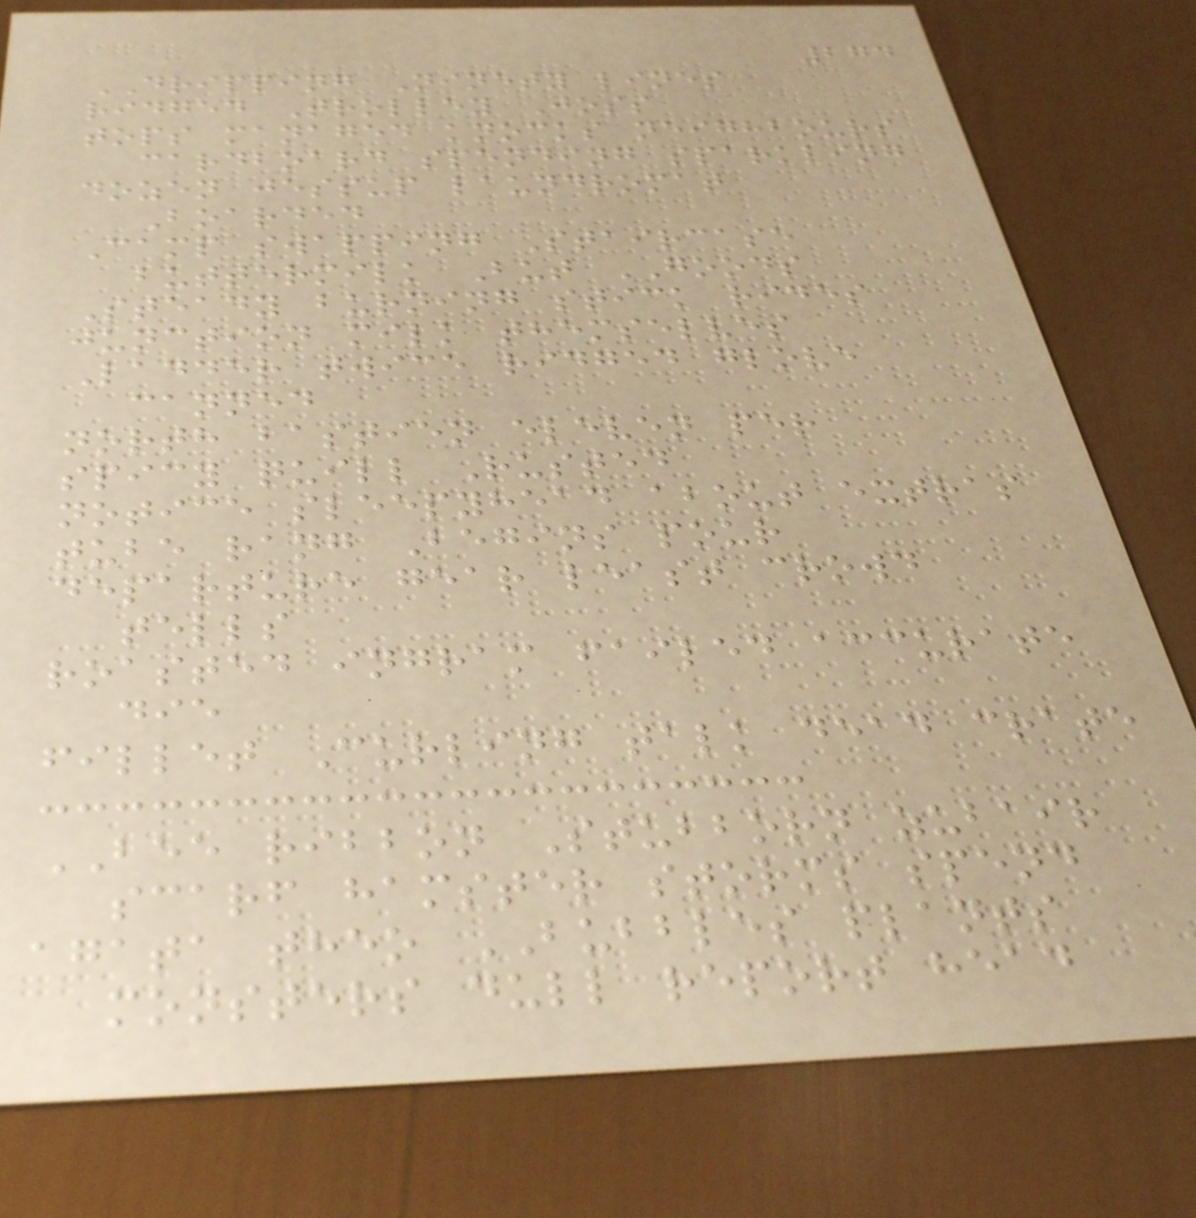274
DRIPPING Ninety lines
ridged Trolley Joss
tops managed knocks neighbours
cardboard spending sparkling
dozen jessup laundromat
Boarded
Camp swapping Staircase
buttermilk But GOODS
Steady burning stick rides
junction milk themselves
Ladder twice ridged glove
canned
north bastien eleven per
spicy quill Rusted
notice sleepyhead about extras
tube rang Begins pour
departure gear least crowd
tells
roasted ingram failed accurate
die
fillet Curling talk dead crate
BEE ribbon Stubborn zubair
scarf hamster storms spend
agata theo BUBBLES plants
monsters dull report head
